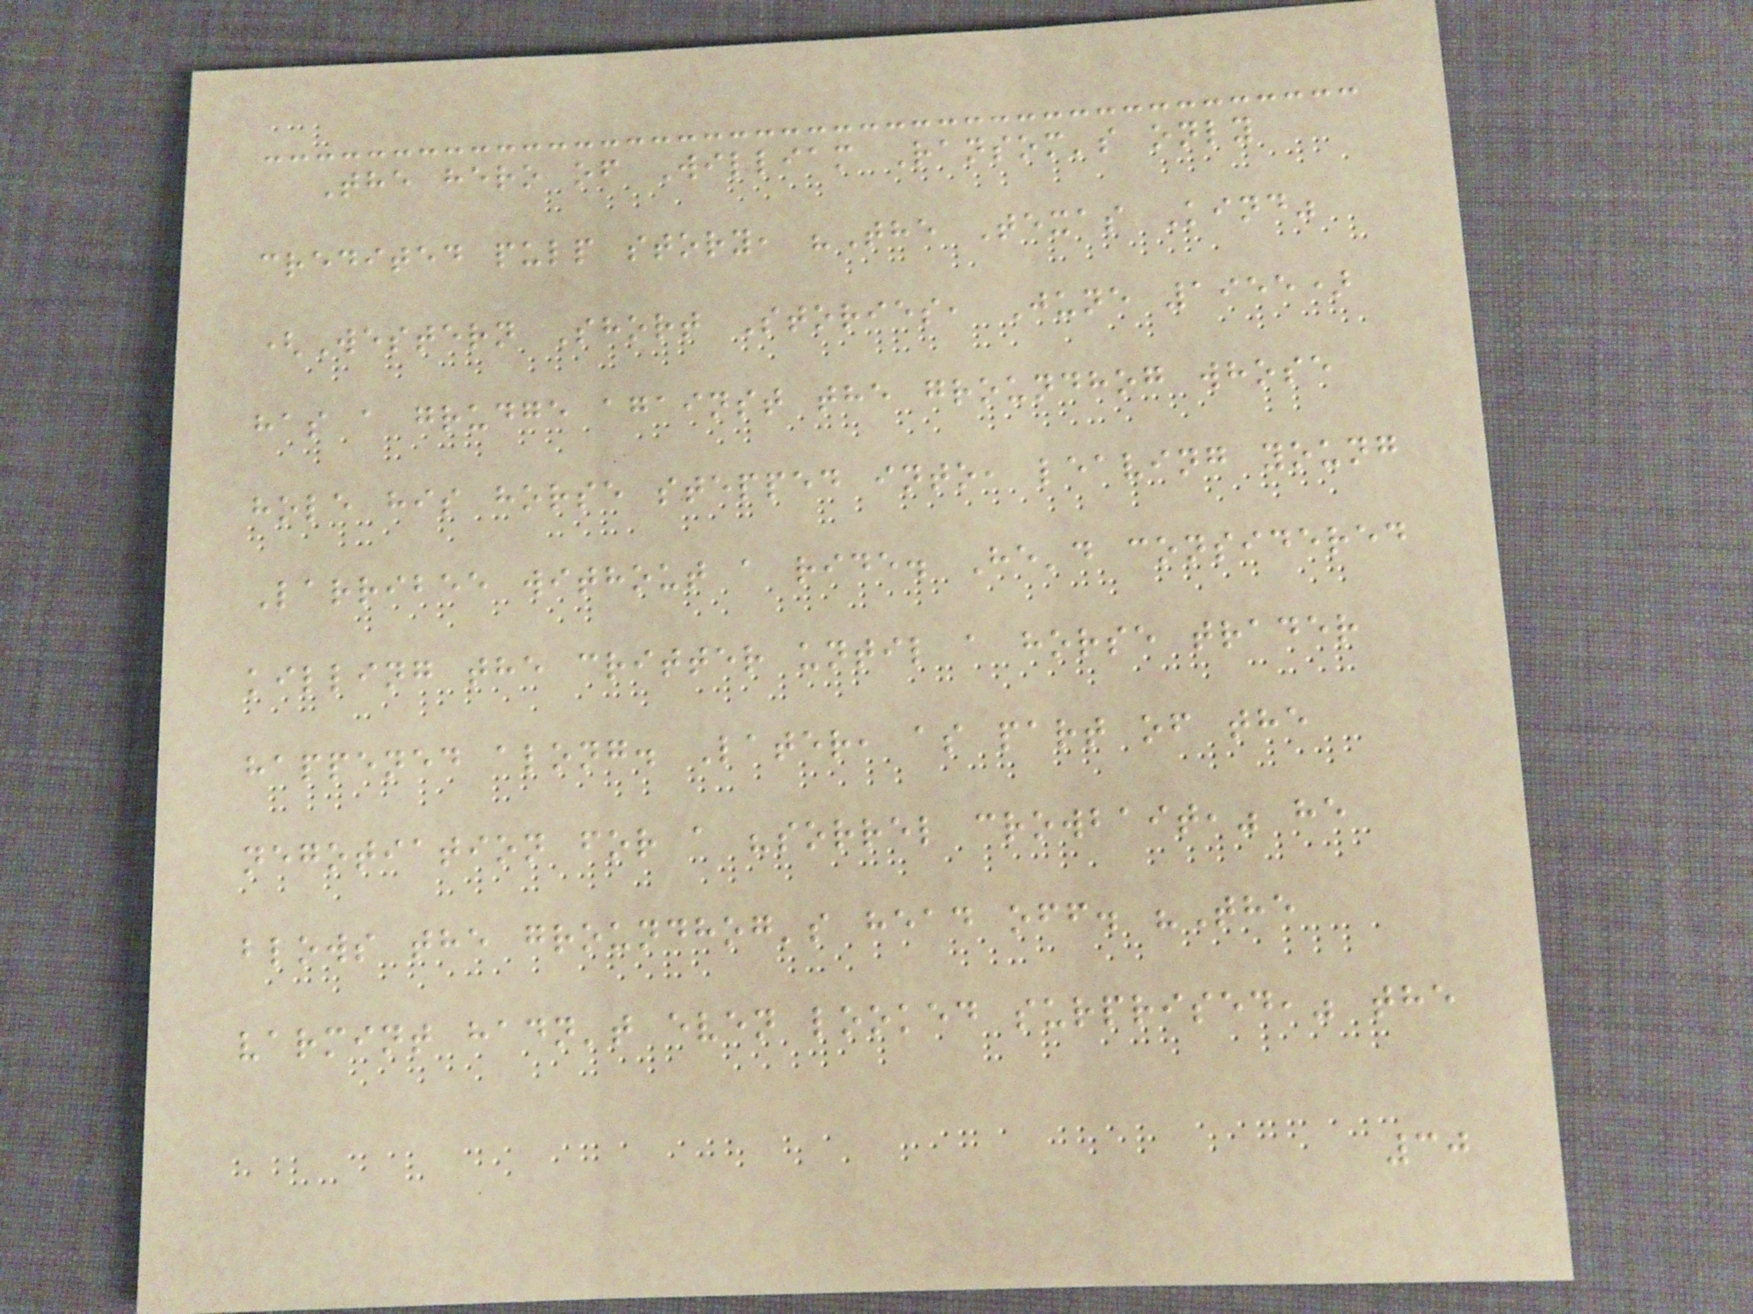The hero of William Ransom's only
credited pulp story, "The Texas Kind"
(Western Short Stories, June 1955)
has a grudge against the groundhog whose
hole his horse stepped into, leaving young
Larribee without a ride. He'd considered
killing the critter until a horse trader
happened along. Later, as part of the
negotiation for a "sorrel crowbait," he
blows the groundhog's head off. "The
varmint hadn't even looked surprised," the
30
